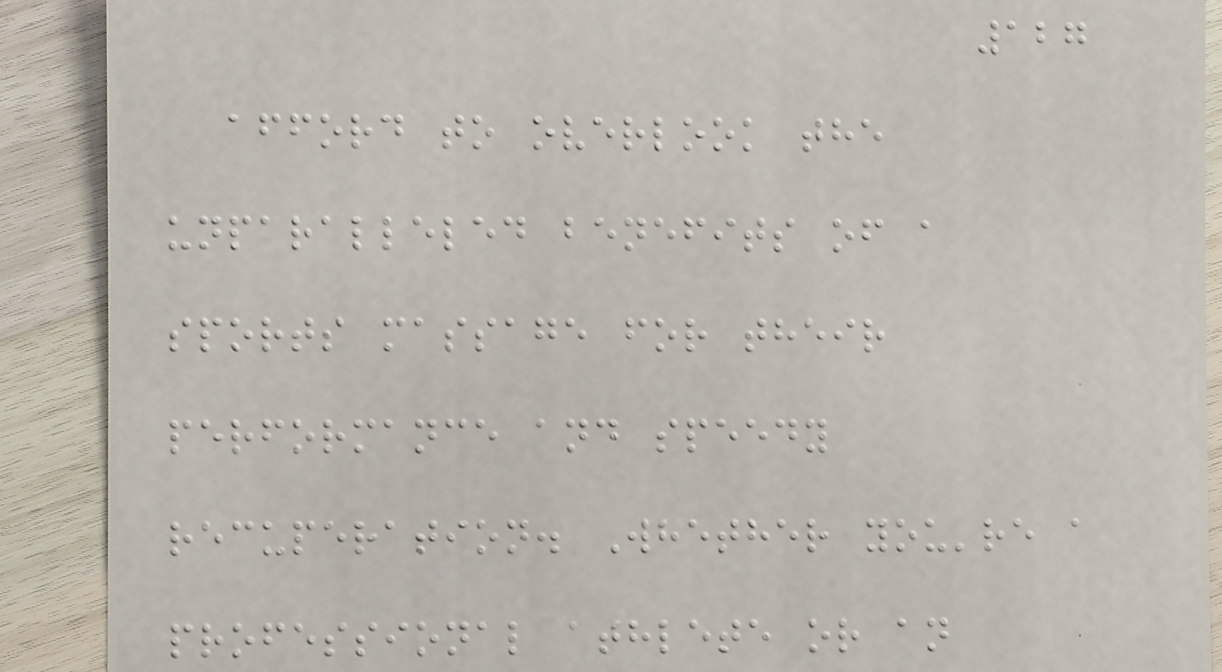127
afford to overlook the
unparalleled benefits of a
sports massage for their
performance and speedy
recuperation. Whether you're a
professional athlete or an
